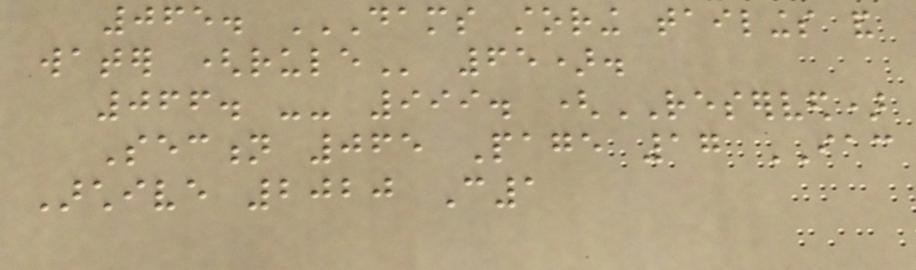065. DAMS STORING TAILINGS AND
WATER (RULE 65).
066. -- 999. (RESERVED)
Section 065 Page 17 IAC
Archive 2020 C1
